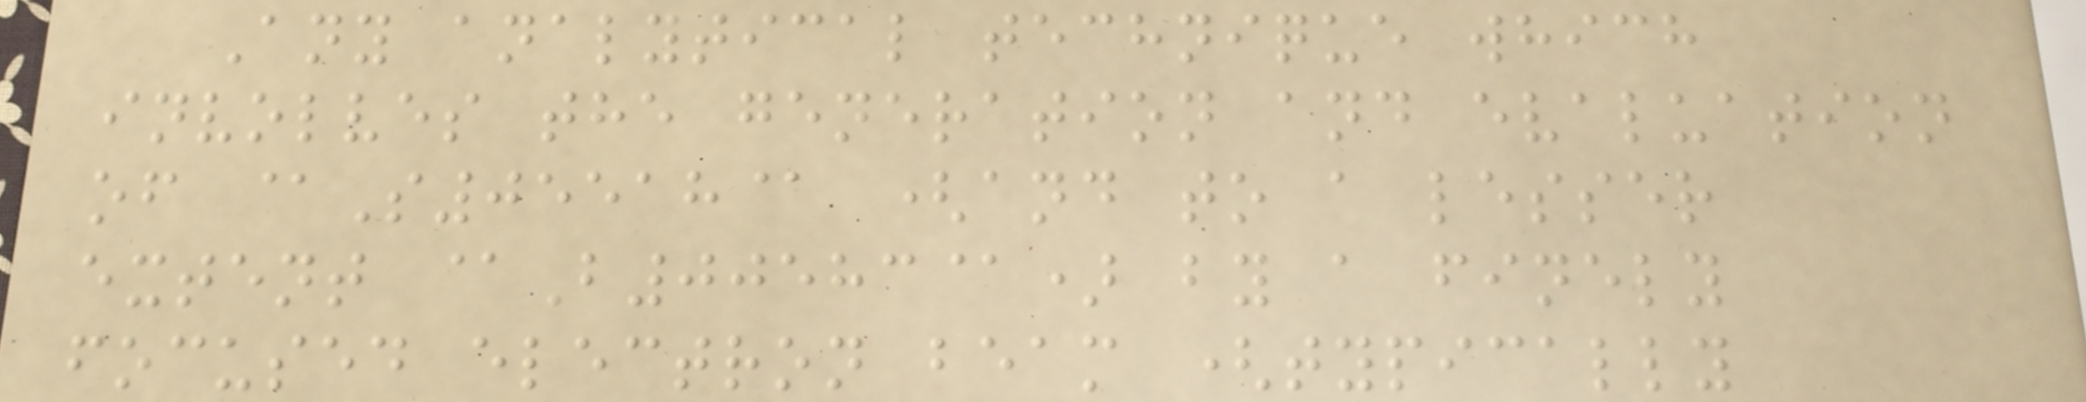Any analytical technique which
involves the generation and evaluation
of @S05518@ (and to a lesser
extent @B00583@) by a finely
focused electron beam (typically
